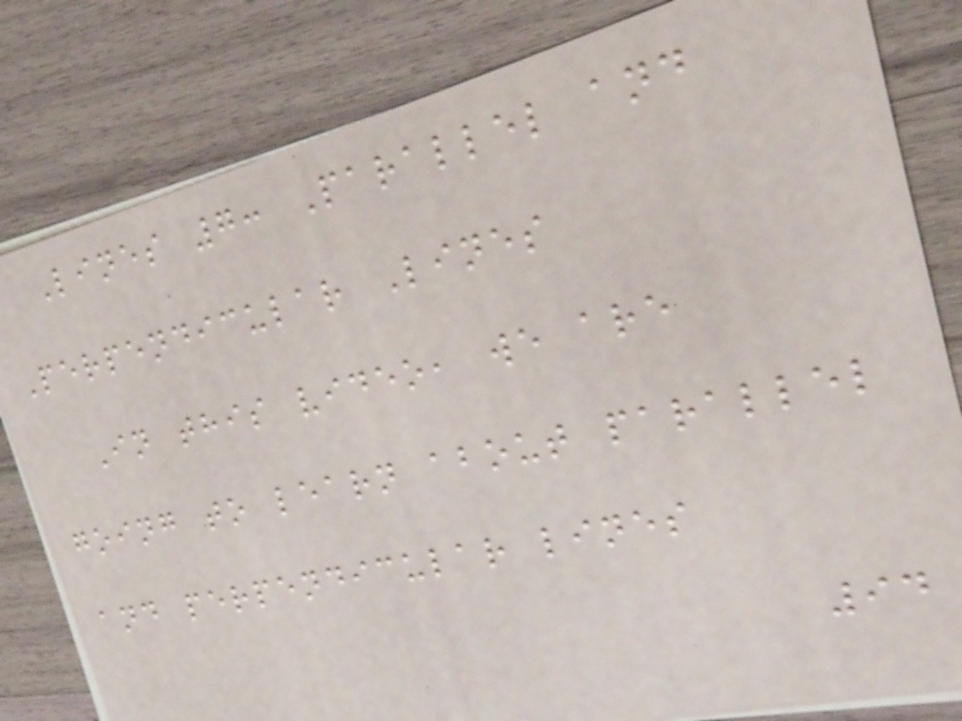Lines 7: Parallel and
Perpendicular Lines
In this video, we are
going to learn about parallel
and perpendicular lines
94
